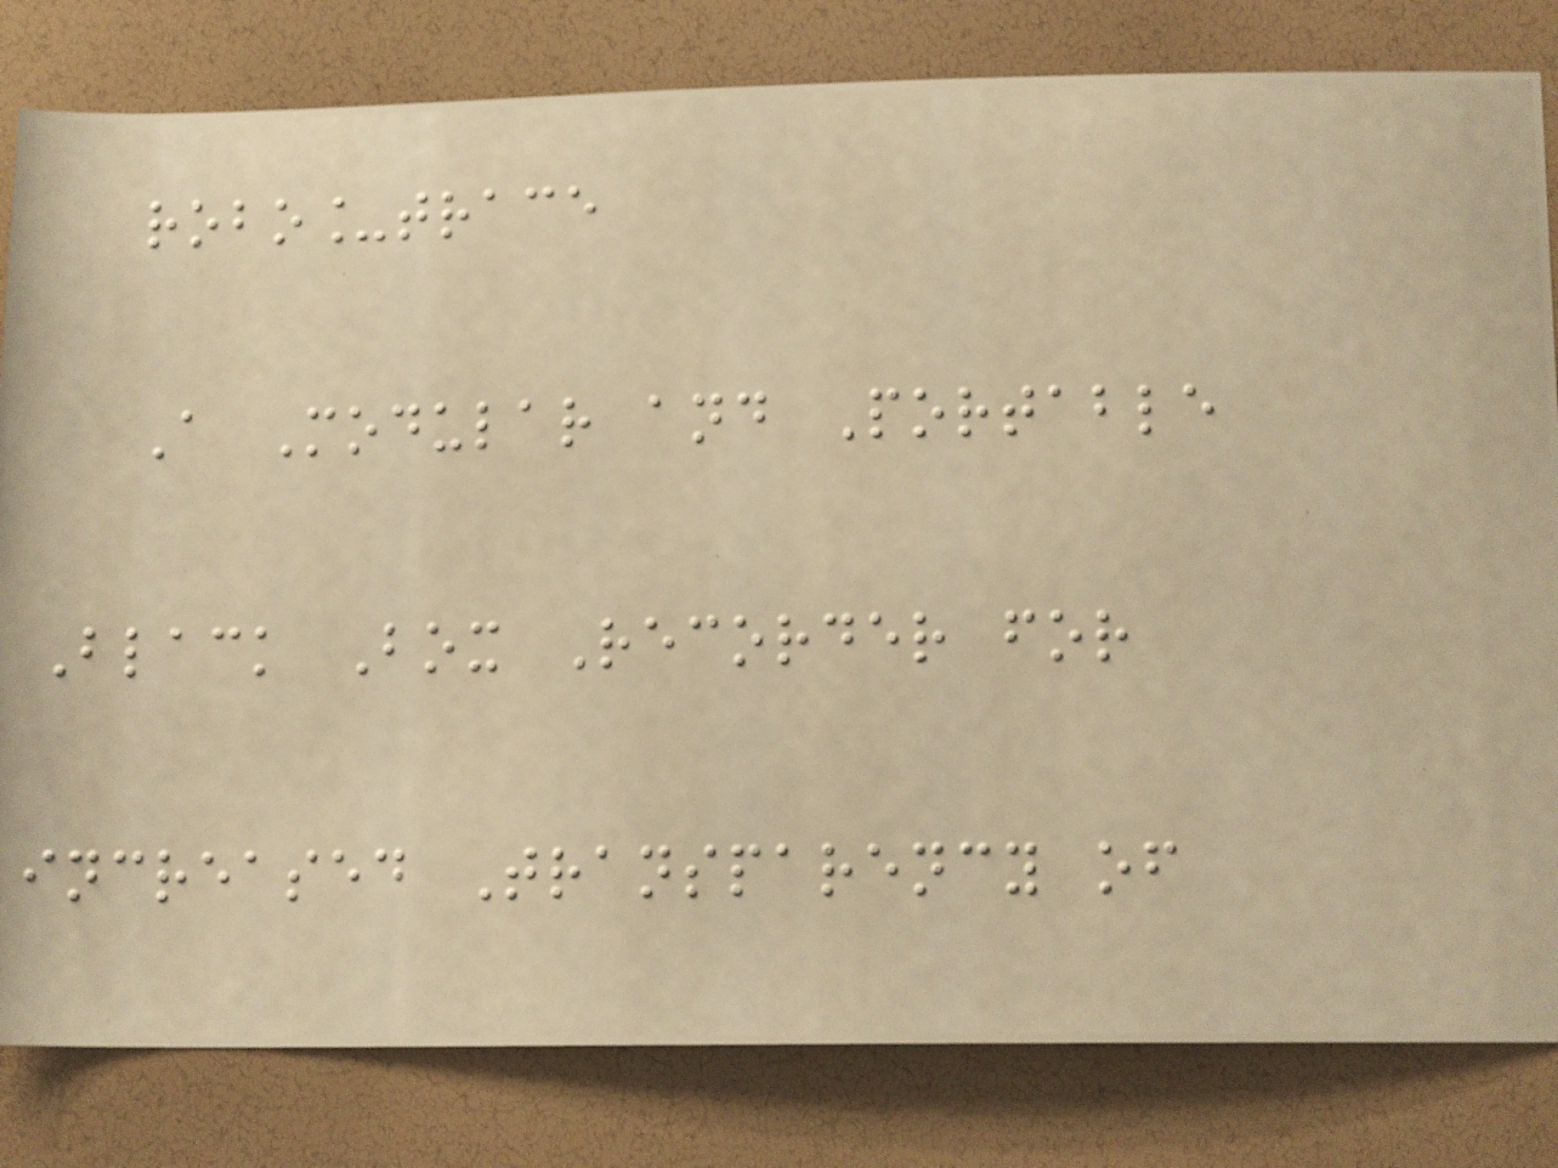robo_trace
A Modular and Portable
Black Box Recorder for
increased Transparency of
